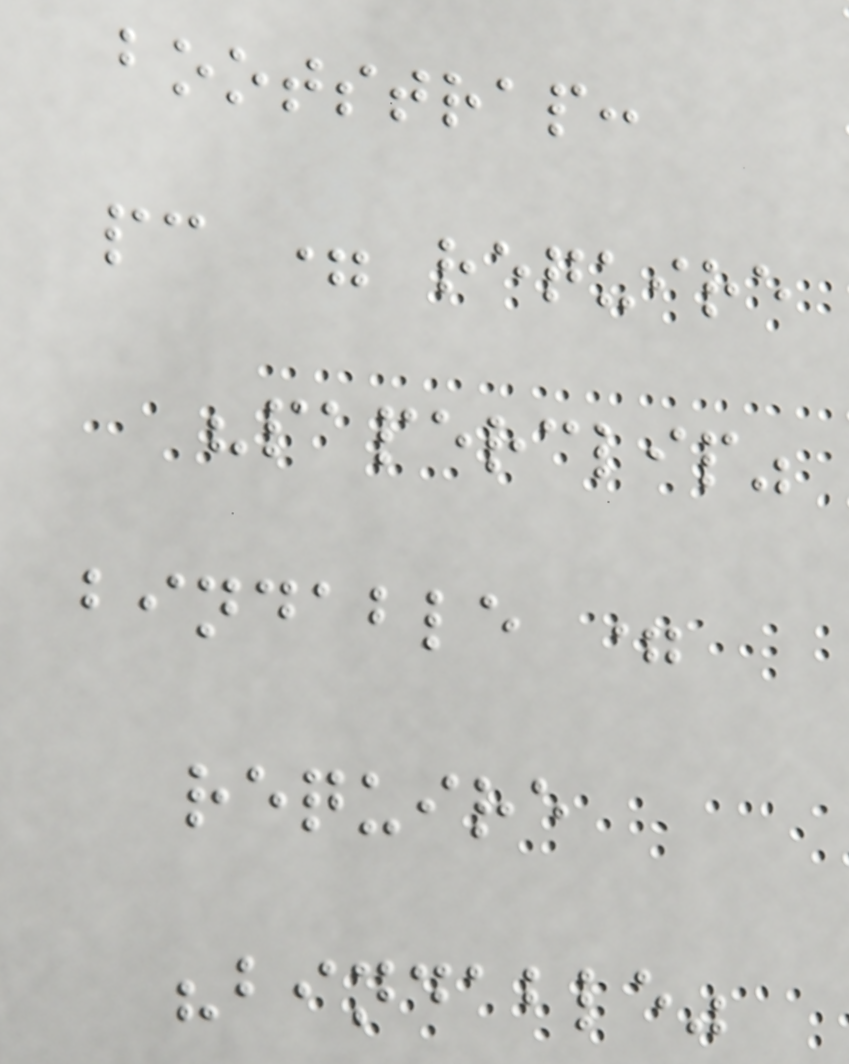bootstrap:
pc = require
"paperclip"
bindable =
require
"bindable"
